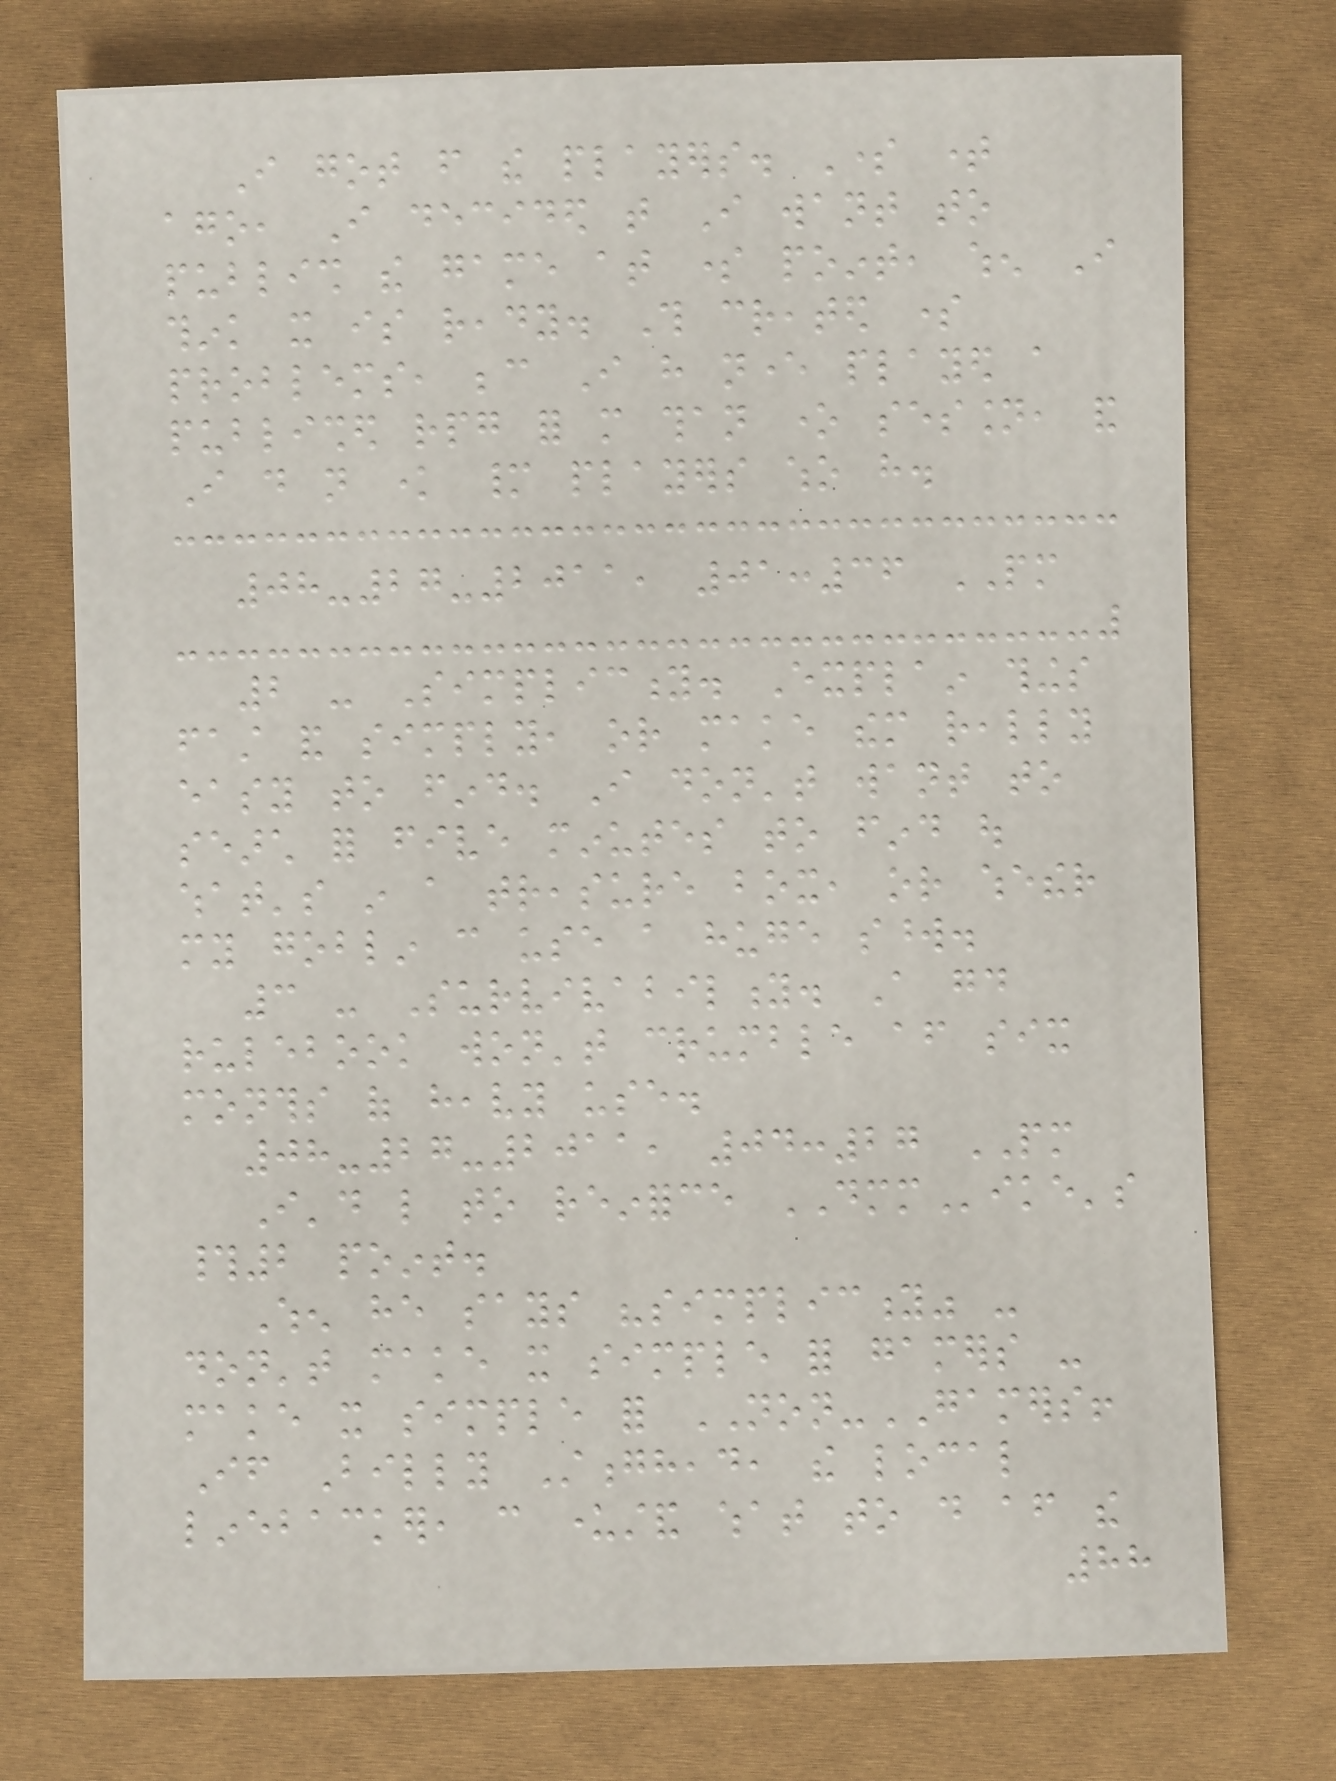I got from the players. Some time
ago, I decided that I want to
publish the game at some point, when I
think it is ready. This created some
problems, because I have never played a
published rpg for more than one session, and
I do not know many players who have.
08-27-2011, 01:36 PM
2 - Simplicity. Explain things
fast and simply, or make them really
easy to find. I don't want to
search for five minutes to find out
what's in a treasure box, or whether
my goblin can use a huge sword.
3 - Survivability. A good
rulebook won't crumble after six
months of heavy use.
08-27-2011, 04:27 PM
I'd like to reinforce DMMike's
#2 point.
When he says "simplicity" -
don't make it simple for gamers -
make it simple for NON-GAMERS!
If Billy Stonghead, the local
linebacker, can understand what to do after the
88
